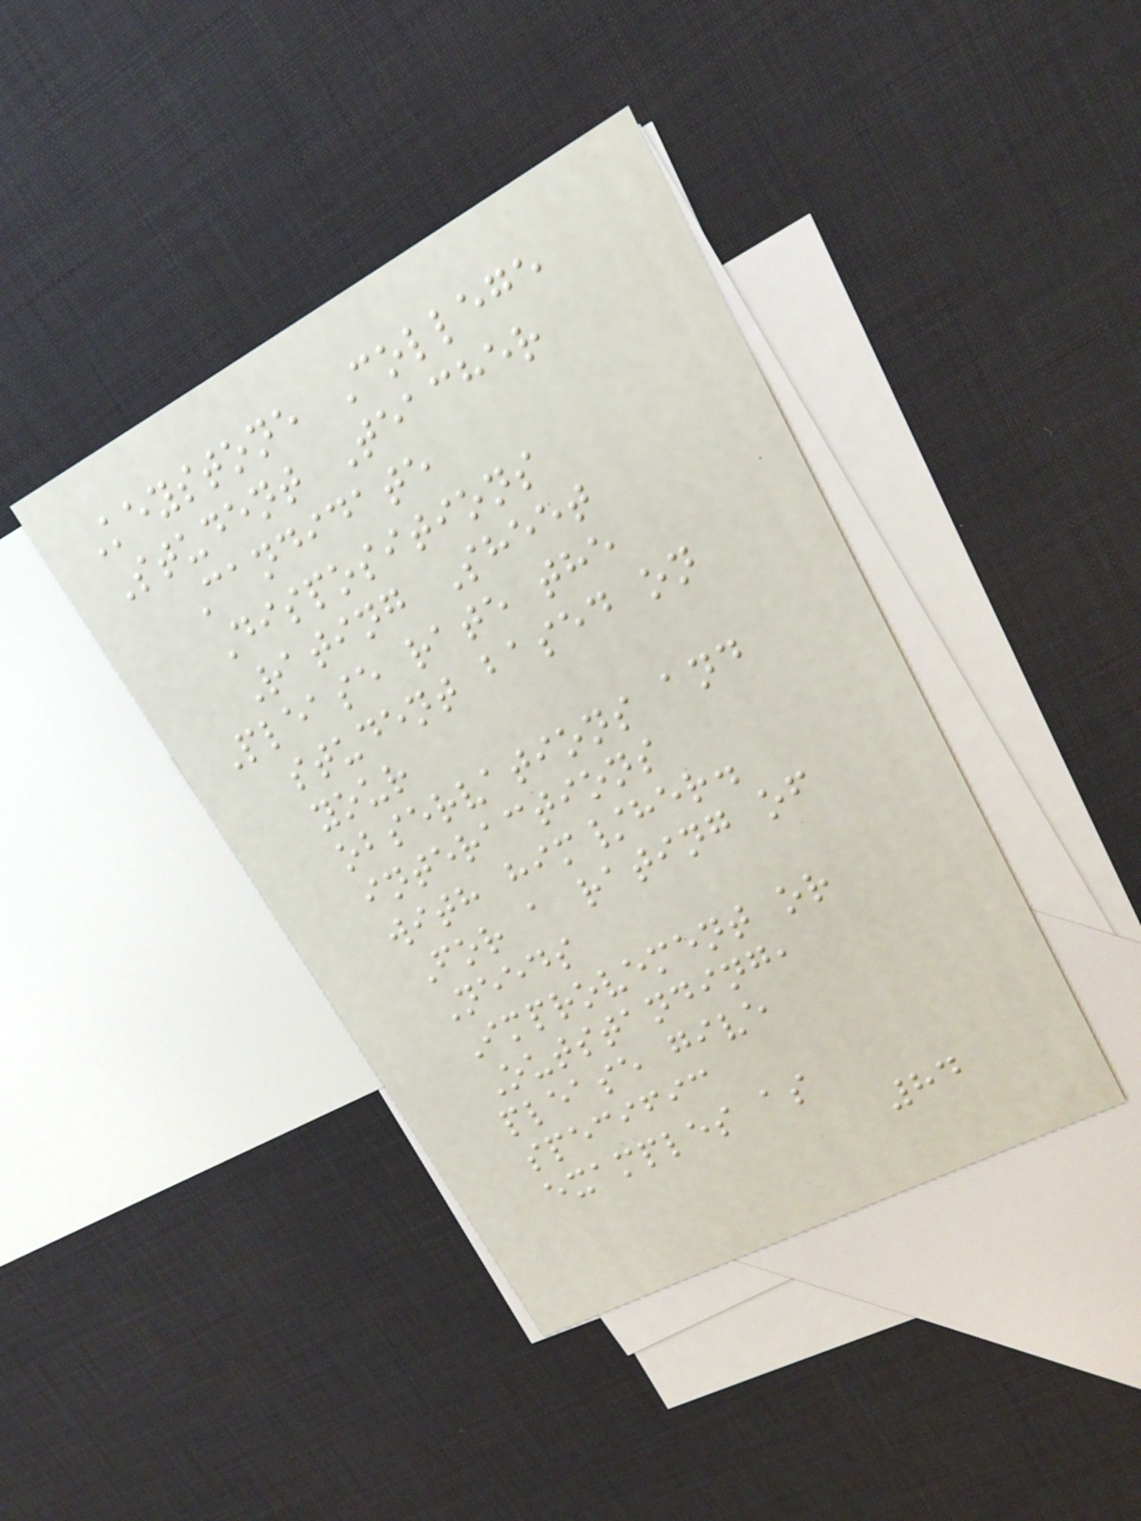Keystone College
Student Teacher
Candidate
Dispositions
Rating Sheet
Please rate the
student based on
your
observations and
interactions
with him/her.
For a rating of
Needs
Improvement or
Outstanding,
please give
specific
examples as
84
